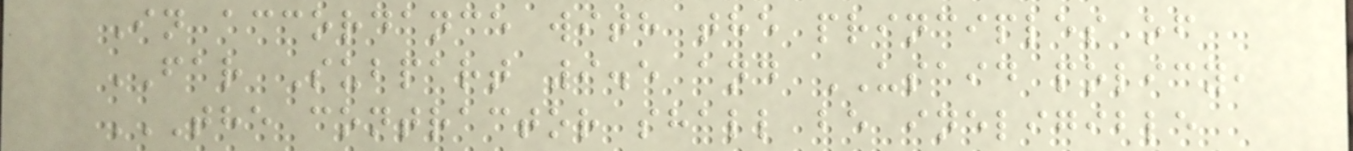In accordance with the principles of
FAR Subpart 9.5 and USAID policy,
THE CONTRACTOR SHALL BE INELIGIBLE
